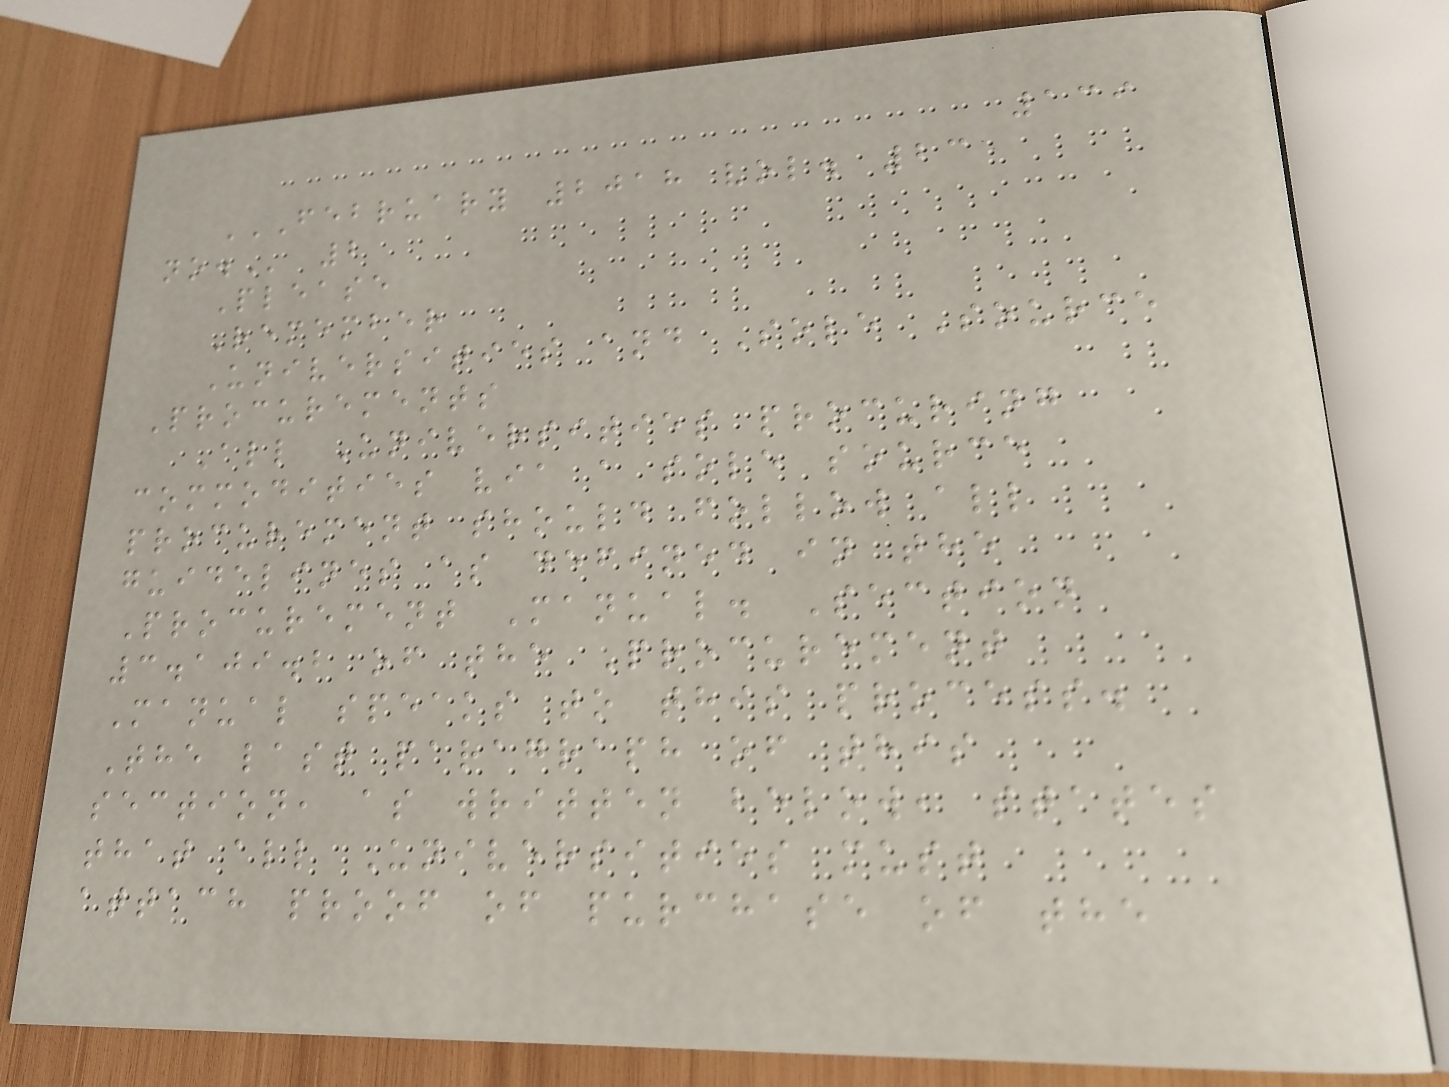139
FEBRUARY 2018 VOL. 23
NO. 2
Please
Remember
Universities and Sole Source
Procurements
All Universities procuring
commodities via a sole source
procurement should follow all
guidelines as defined in the
Procurement Manual. Section
3.109.2 of the Procurement
Manual speaks to this process.
The last paragraph of this
section, as written below, states
that all Universities must
attach proof of purchase of the
